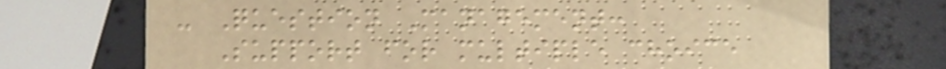- Question Management:
Support for multiple choice
